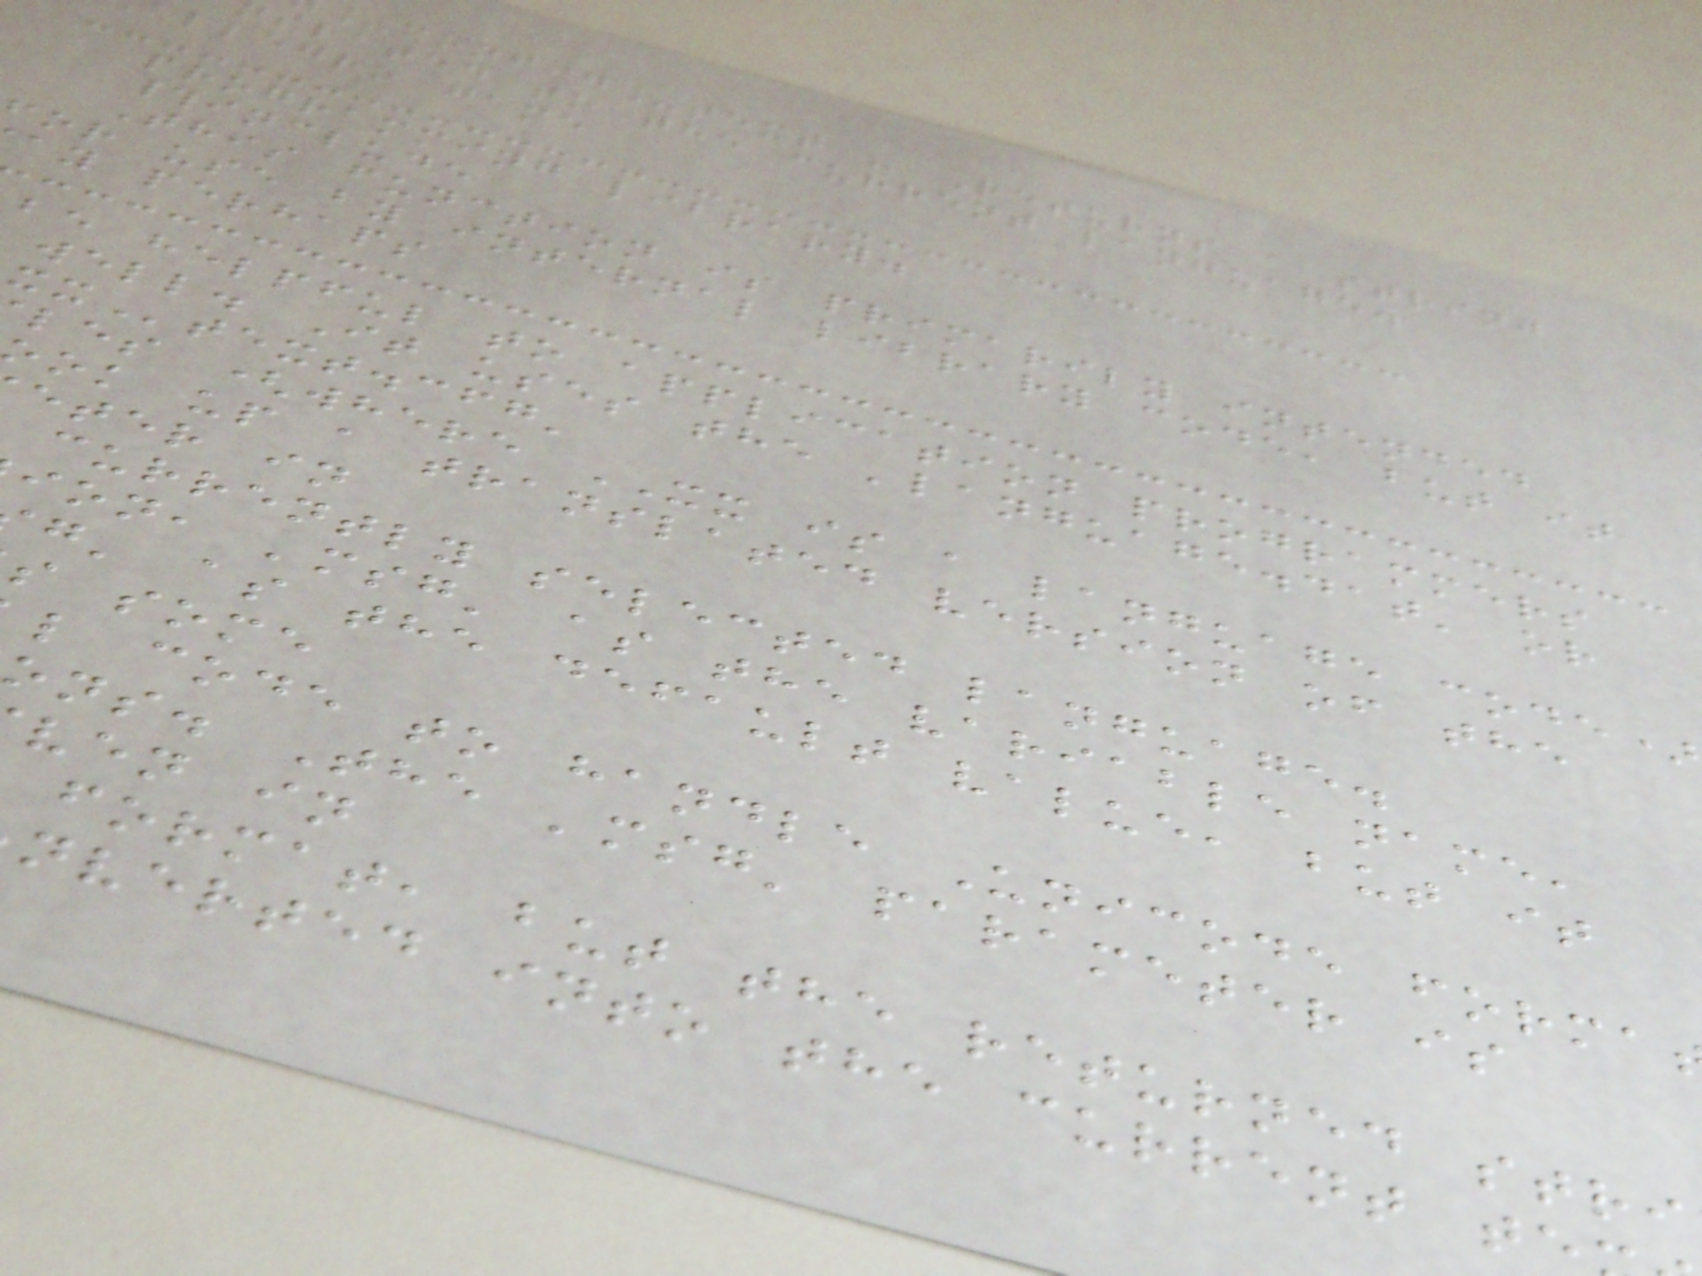_config_text - Returns a string
slated to the current language.
llegro game
programming library.
#include
This function is primarily intended
or use by internal library code, but it
ay perhaps
be helpful to application programmers
well. It uses the 'language.dat' or
text.cfg'
les (where XX is a language code)
ook up a translated version of the
eter in
currently selected language.
ion, 'msg' as the variable name,
g' as the default value, but it
s some
l code to handle Unicode forma
ons. The 'msg' parameter is
ven in
format, but the returned stri
nverted into the current te
